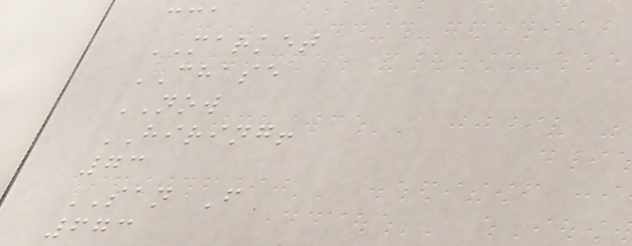cca
MARKET
CHASE
NOW
HIRING!
73
SAN F
673
